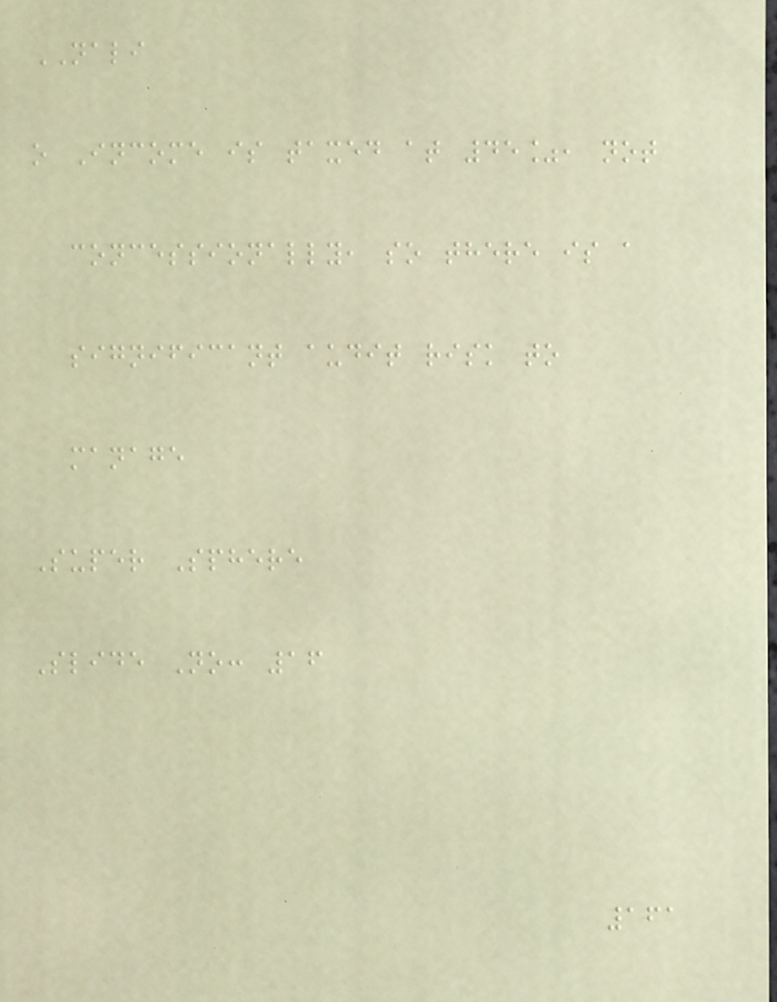NALI
o Income is taxed at 45%, not
concessionally, so there is a
significant audit risk to
manage
Super Sphere
Slide No: 16
161
